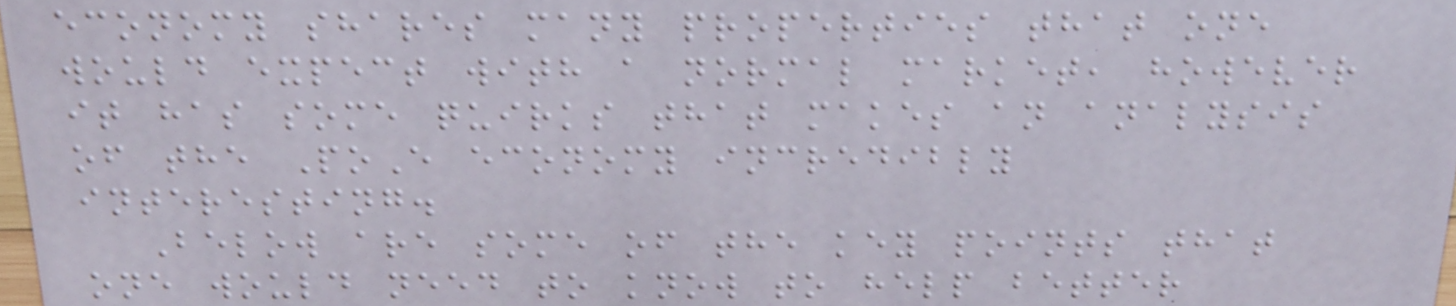economy shares many properties that one
would expect with a normal market, however
it has some quirks that makes an analysis
of the PoE economy incredibly
interesting.
Below are some of the key points that
one would need to know to help better
